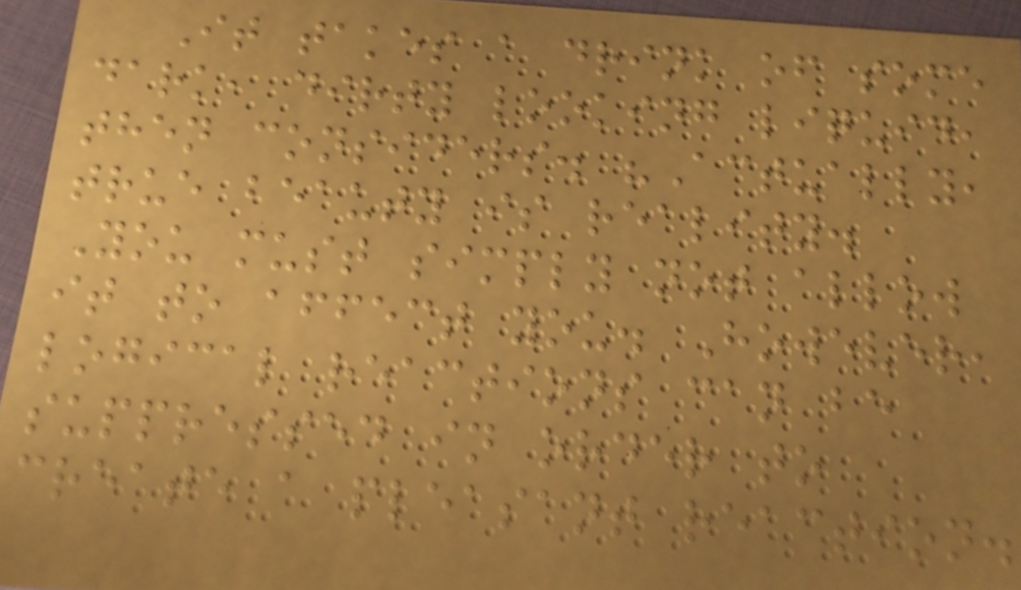It takes a drink of some
dark, dirty looking liquid,
then considers. "Actually,
true beauty is reality.
You must simply not allow
it to affect you. However,
logical reactions can be
suppressed in order to
create a pleasant reaction.
